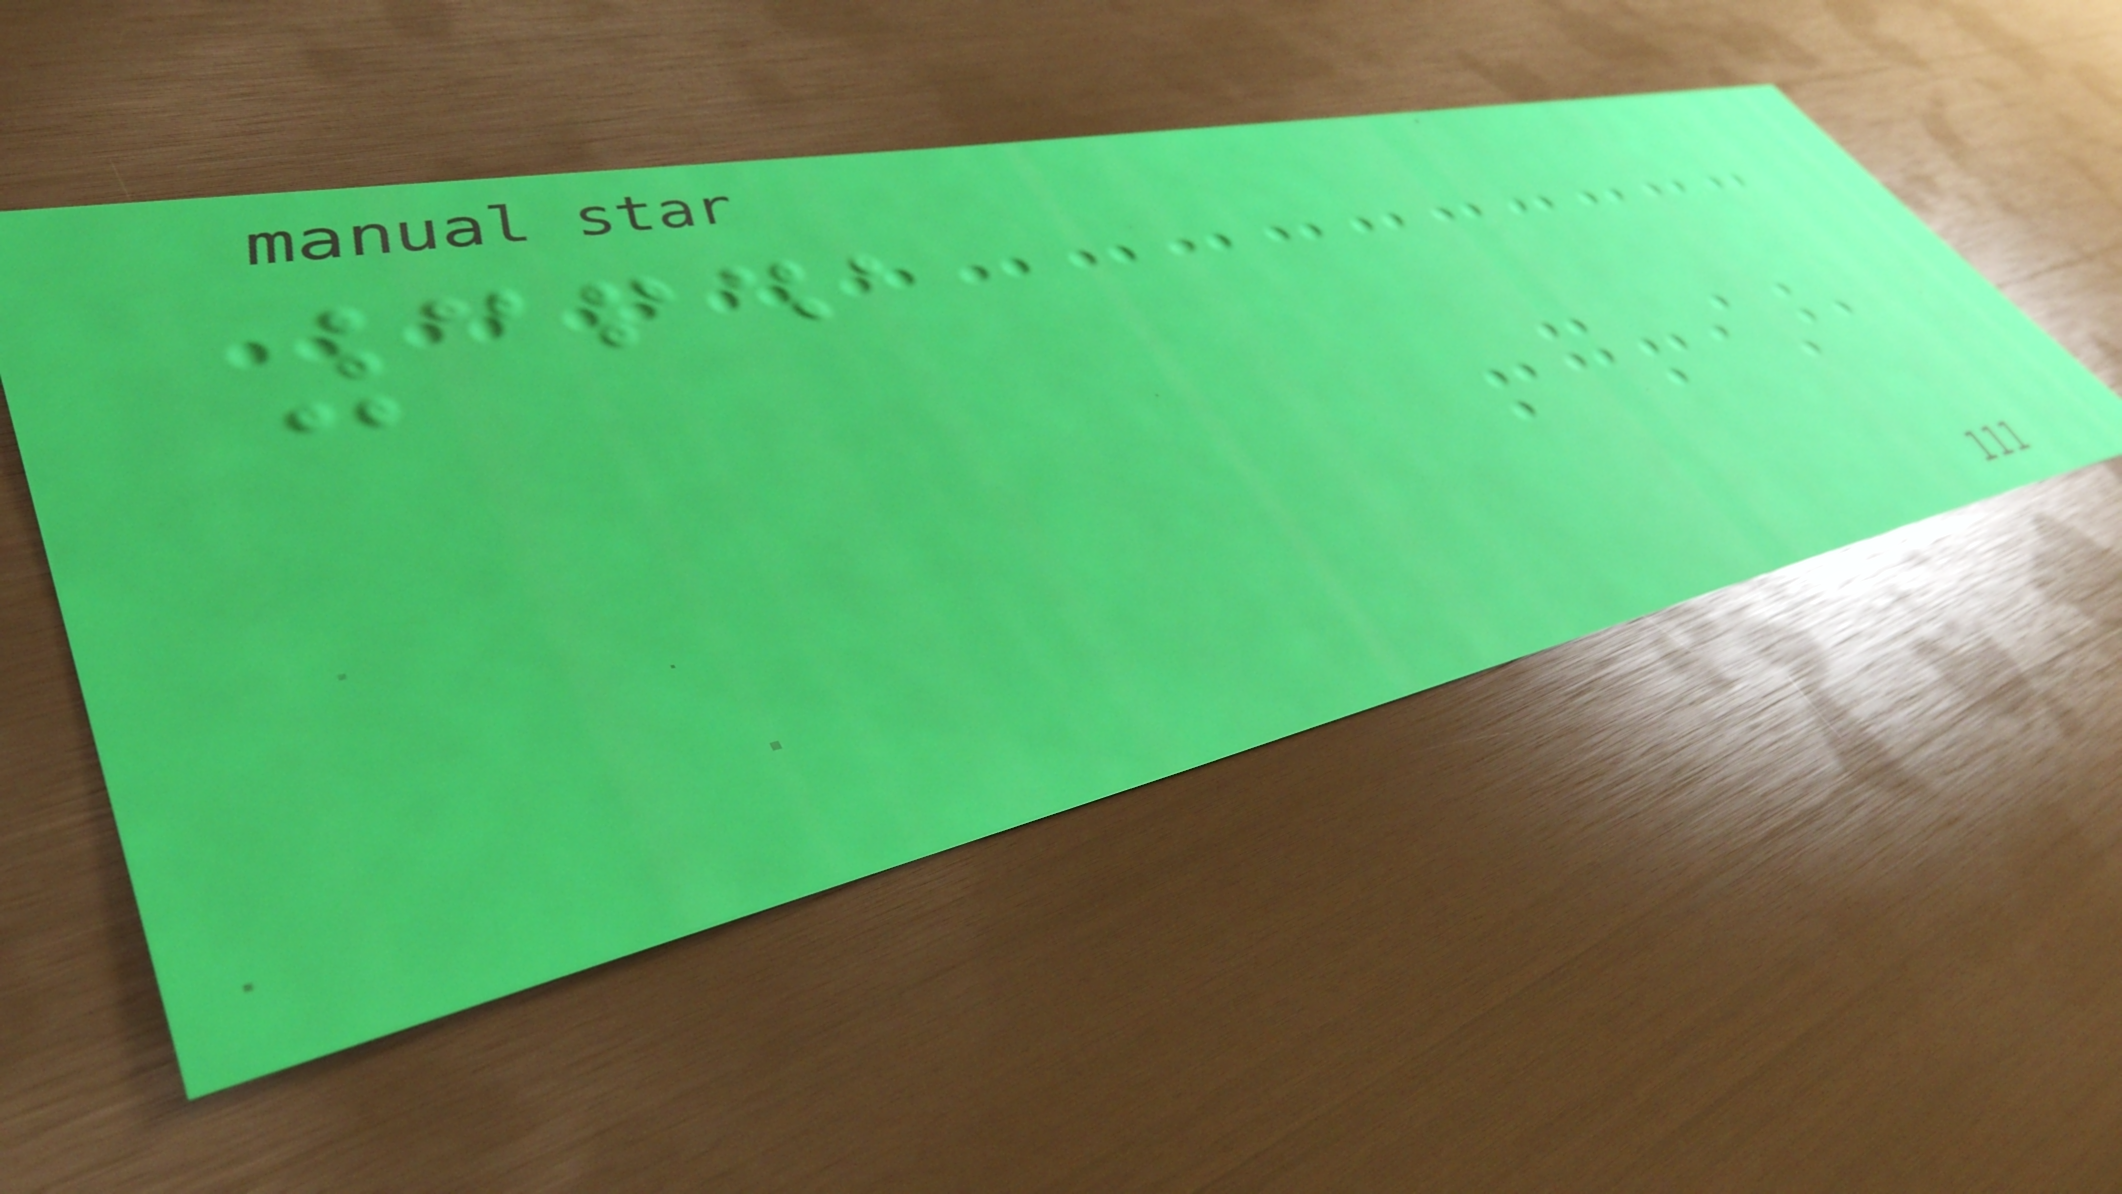3641
